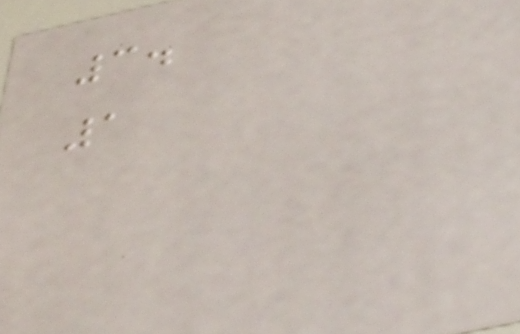3.
1
